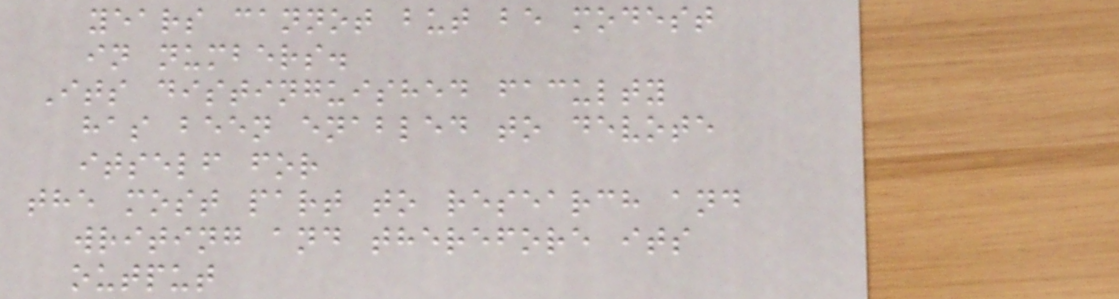years cannot but be modest
in numbers.
Its distinguished faculty
has been enabled to devote
itself for
the most part to research and
writing and therefore its
output
